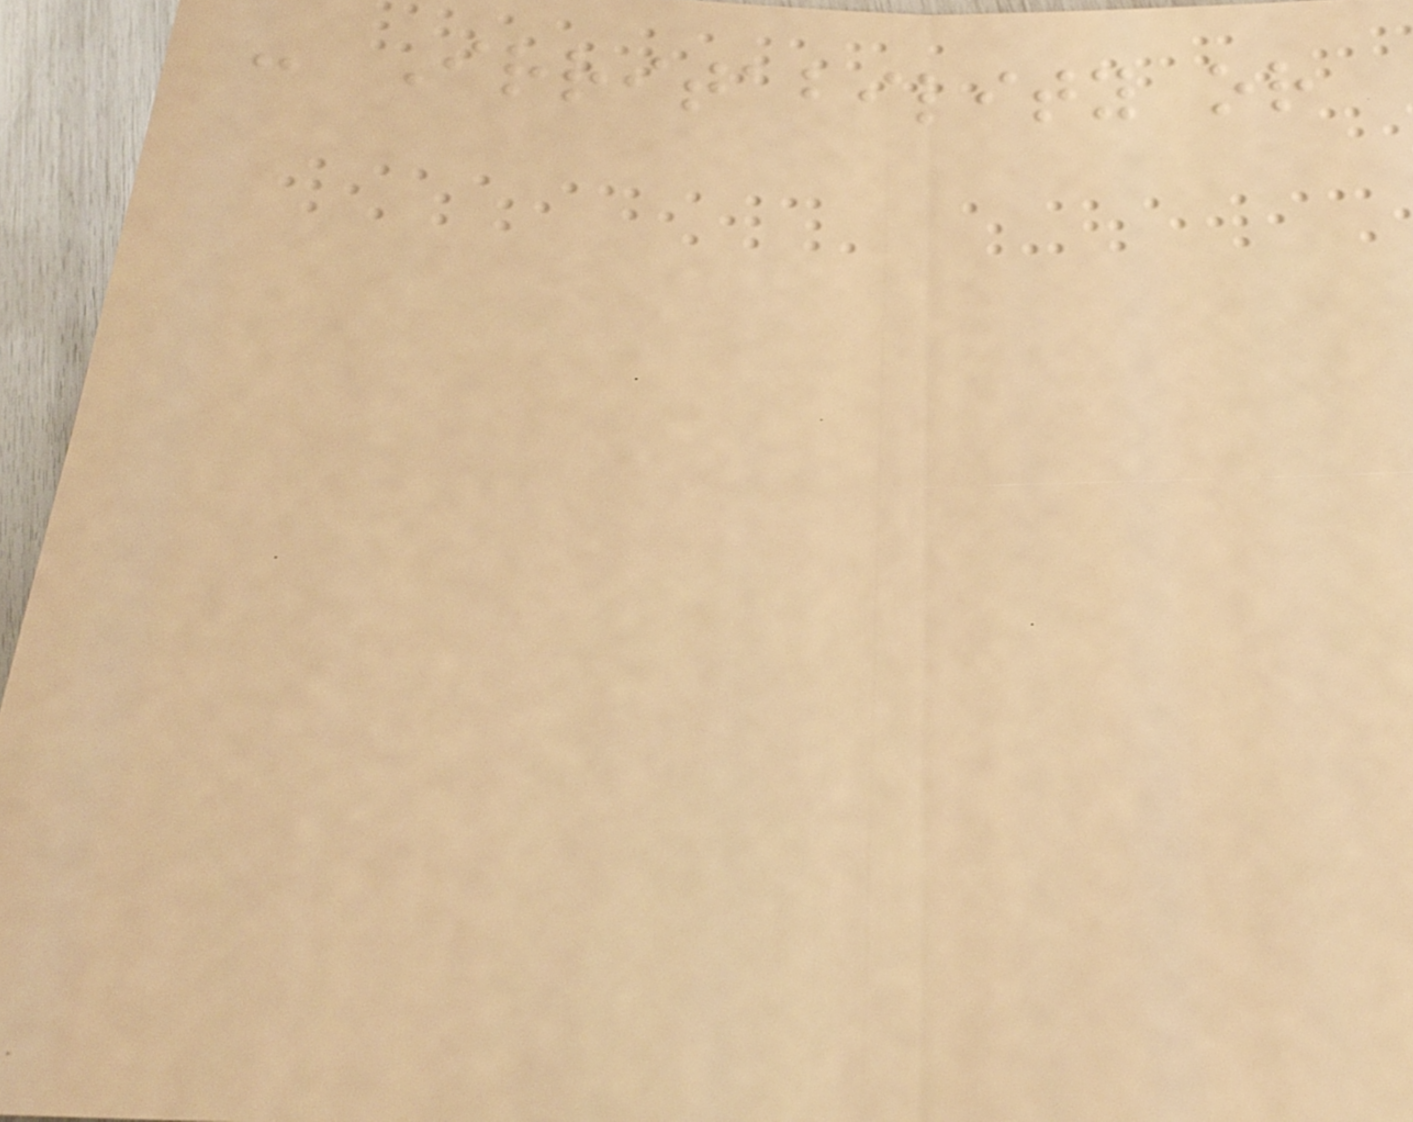- Irritability or
